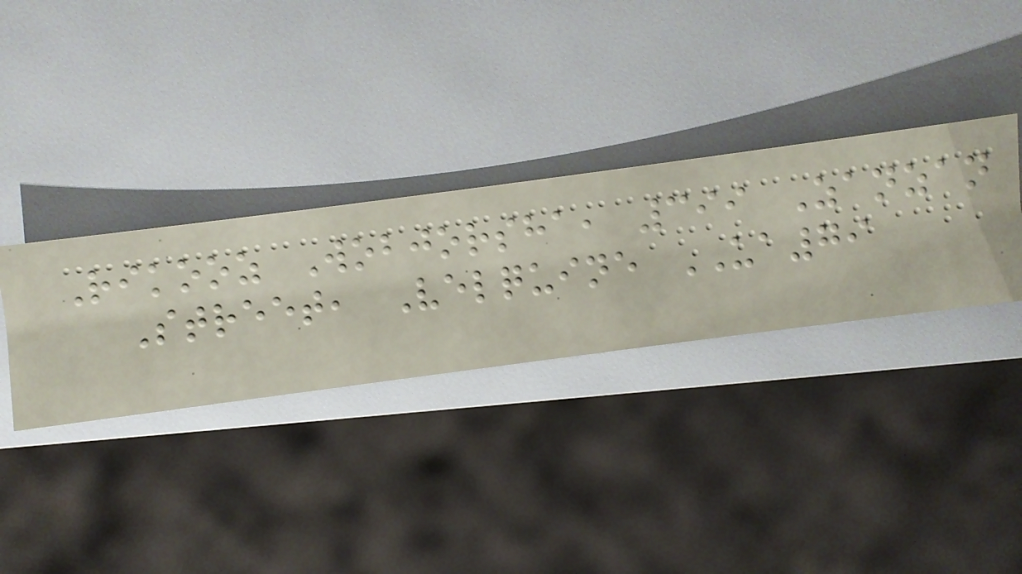Rikooz Wobjorsha, 399 Zanzan
Street, Velquine UA79
